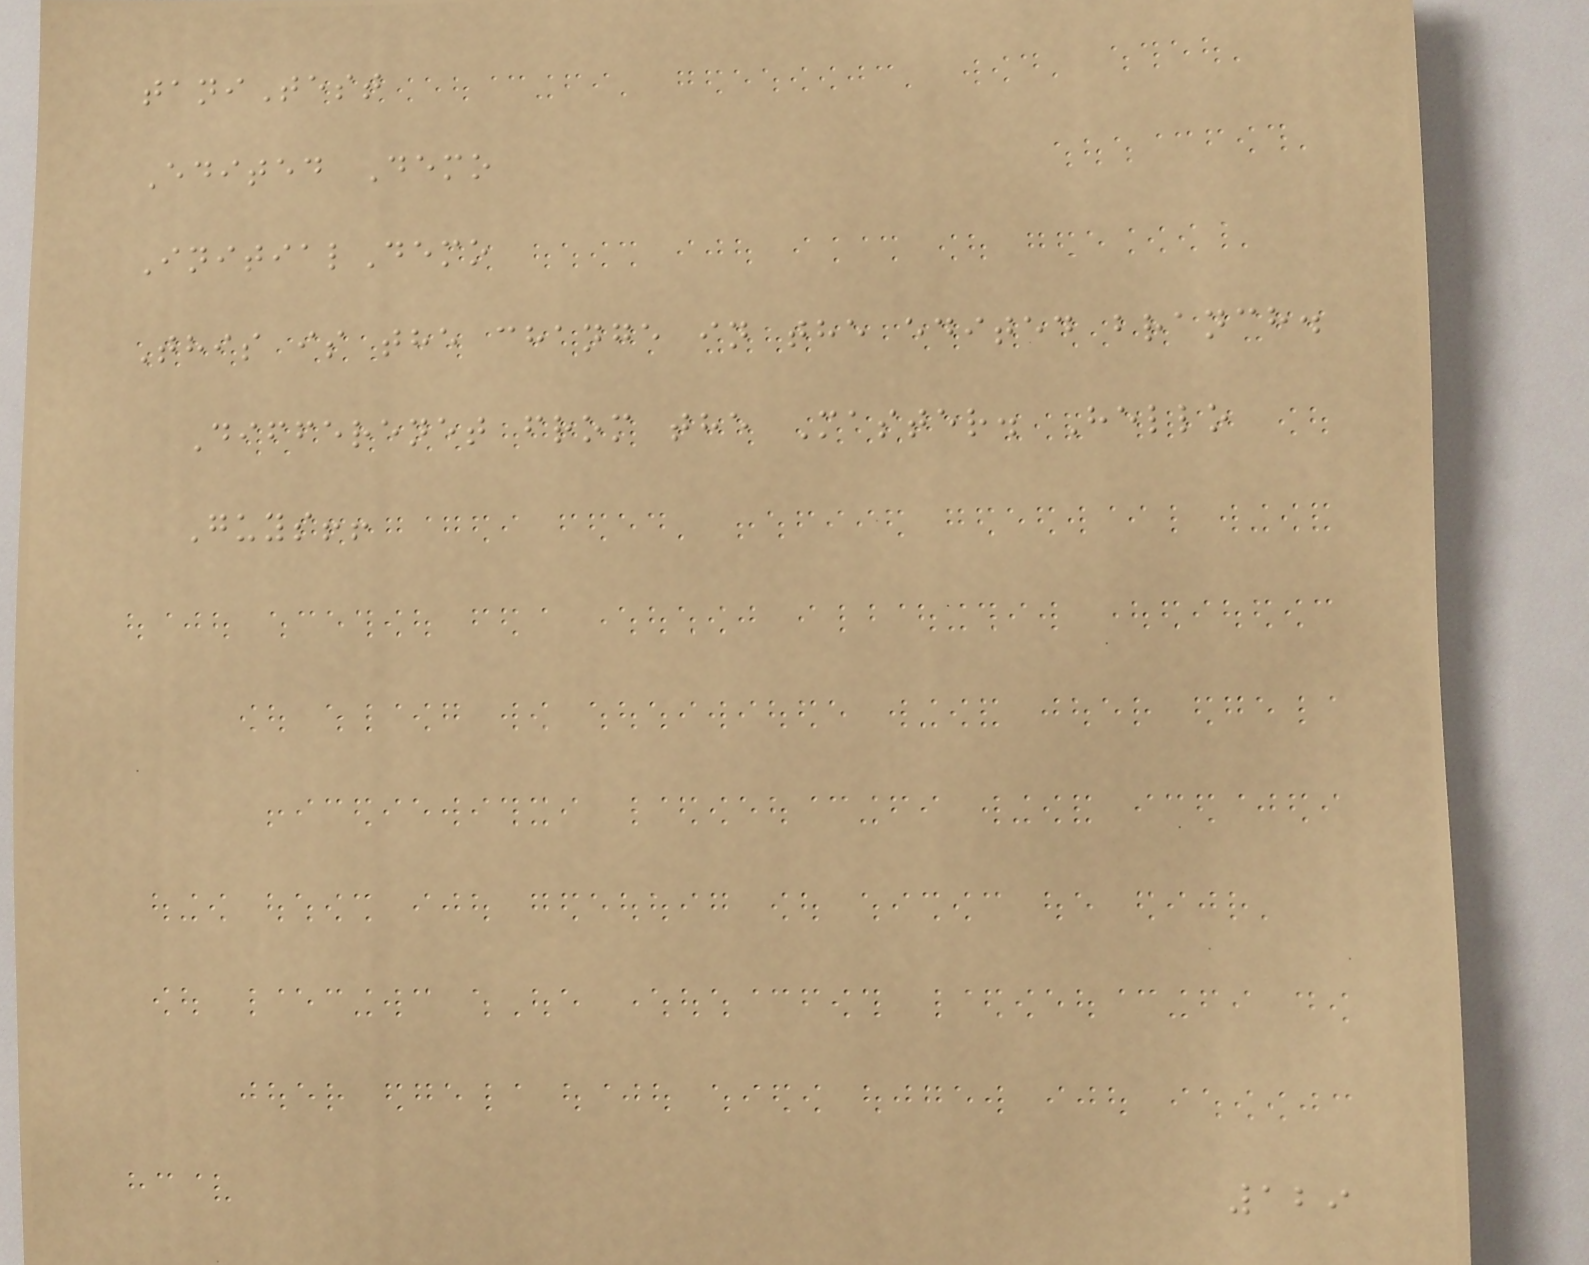taniTest
Edited Demo
InitialDemo
This is the change in the edited branch.
Differenet from the Master. Hello
Guys!!
129
